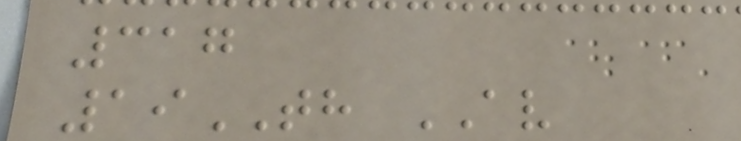317
19TH AV
